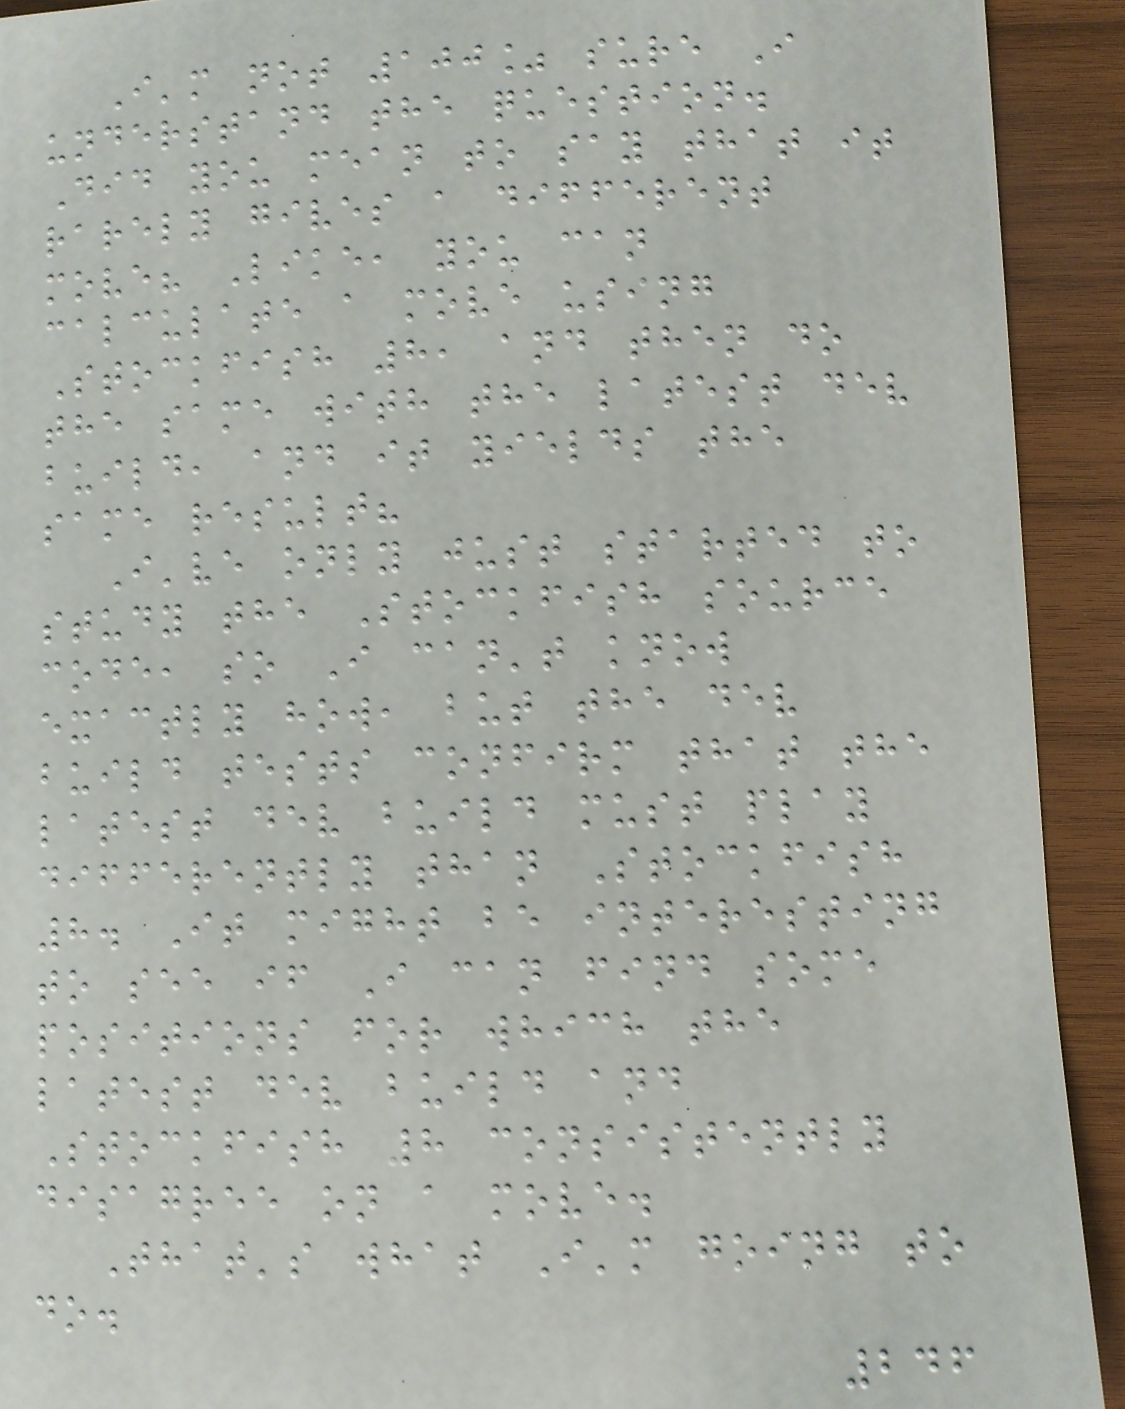I'm not 100% sure I
understand the question.
Did you mean to say that it
rarely gives a different
move? Like, you can
calculate a move using
Stockfish 8, and then do
the same with the latest dev
build, and it yields the
same result?
I've only just started to
study the Stockfish source
code, so I can't know
exactly how, but the dev
build tests confirm that the
latest dev build must play
differently than Stockfish
8. It might be interesting
to see if I can find some
positions for which the
latest dev build and
Stockfish 8 consistently
disagree on a move.
That's what I'm going to
do.
246
